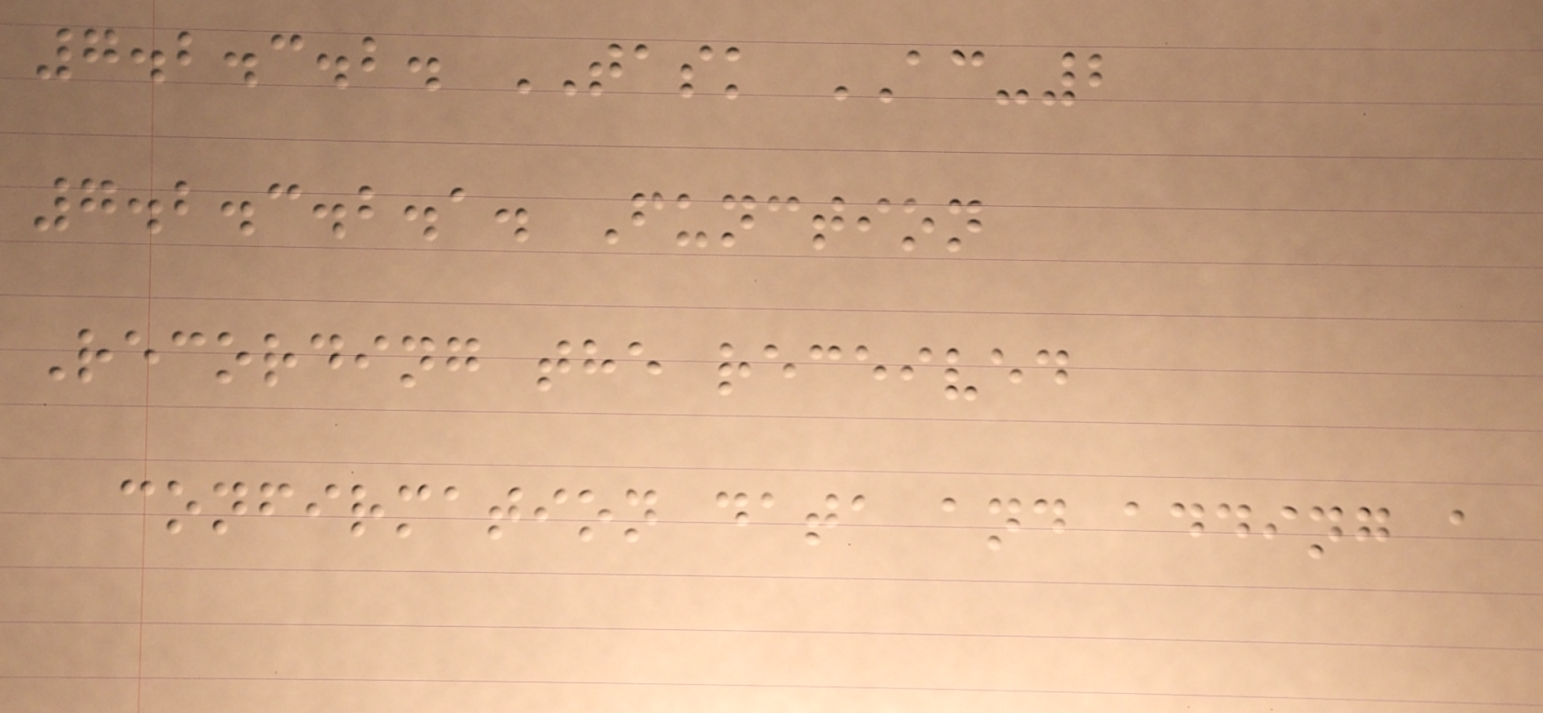7.2.3.2. TASK AC-2
7.2.3.2.1. Function
Recording the received
confirmation data and adding a
